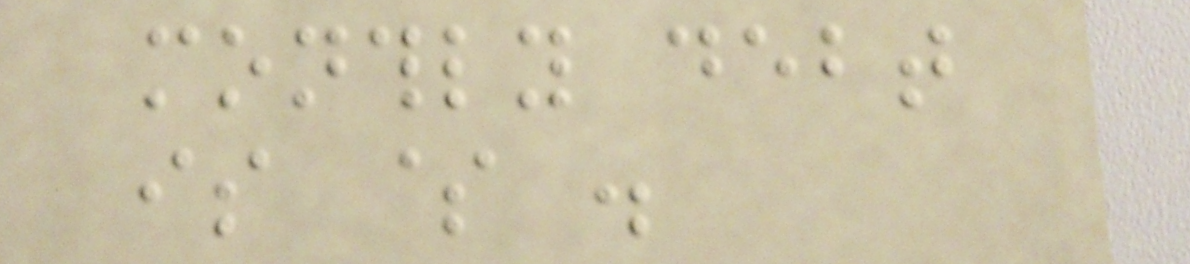monthly debt
is $ .
